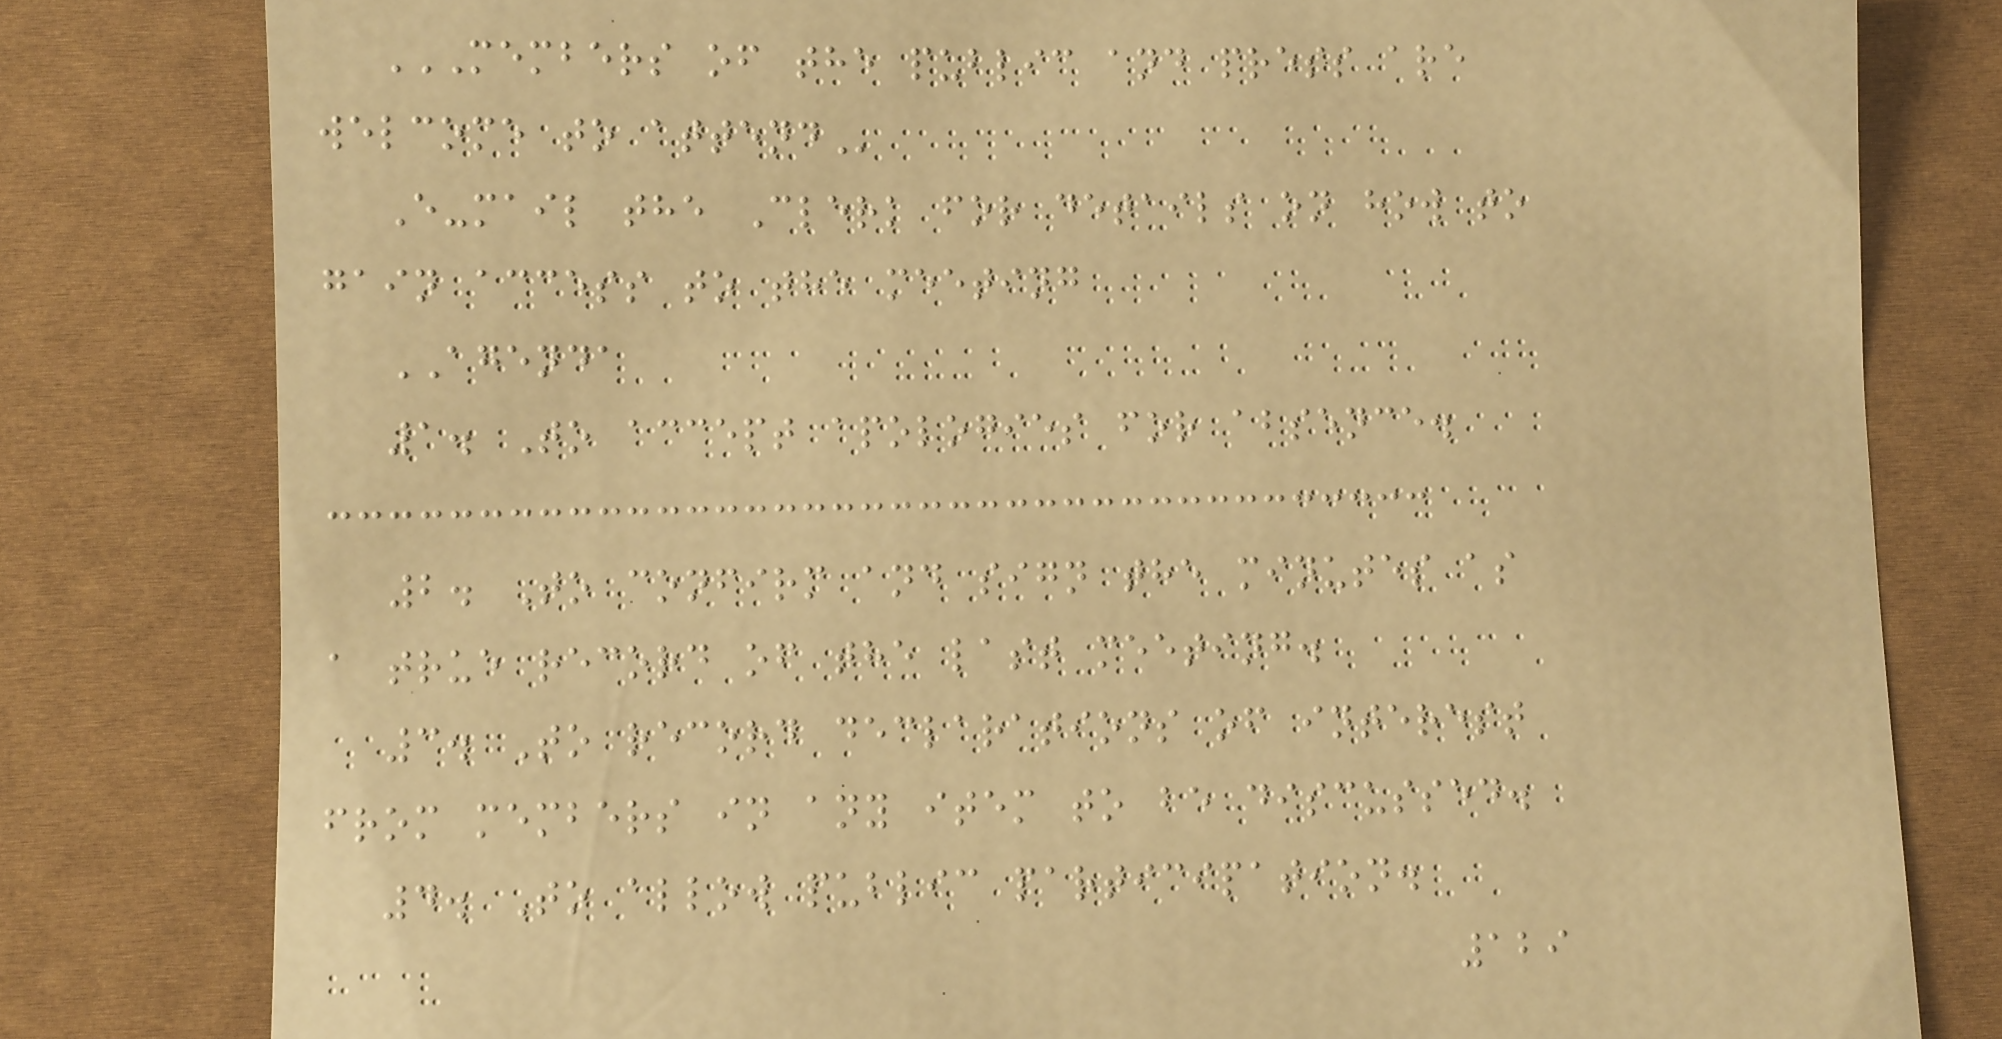MEMBERS OF THE PUBLIC AND PRESS ARE
WELCOME TO ATTEND
E-mail the Clerk for details on how to
gain access to the meeting
AGENDA
1. To accept apologies for absence.
2. To confirm and sign the minutes as
a true record of the last meeting.
3. To record declarations of interest
from members in any item to be discussed.
4. To allow public participation.
129
